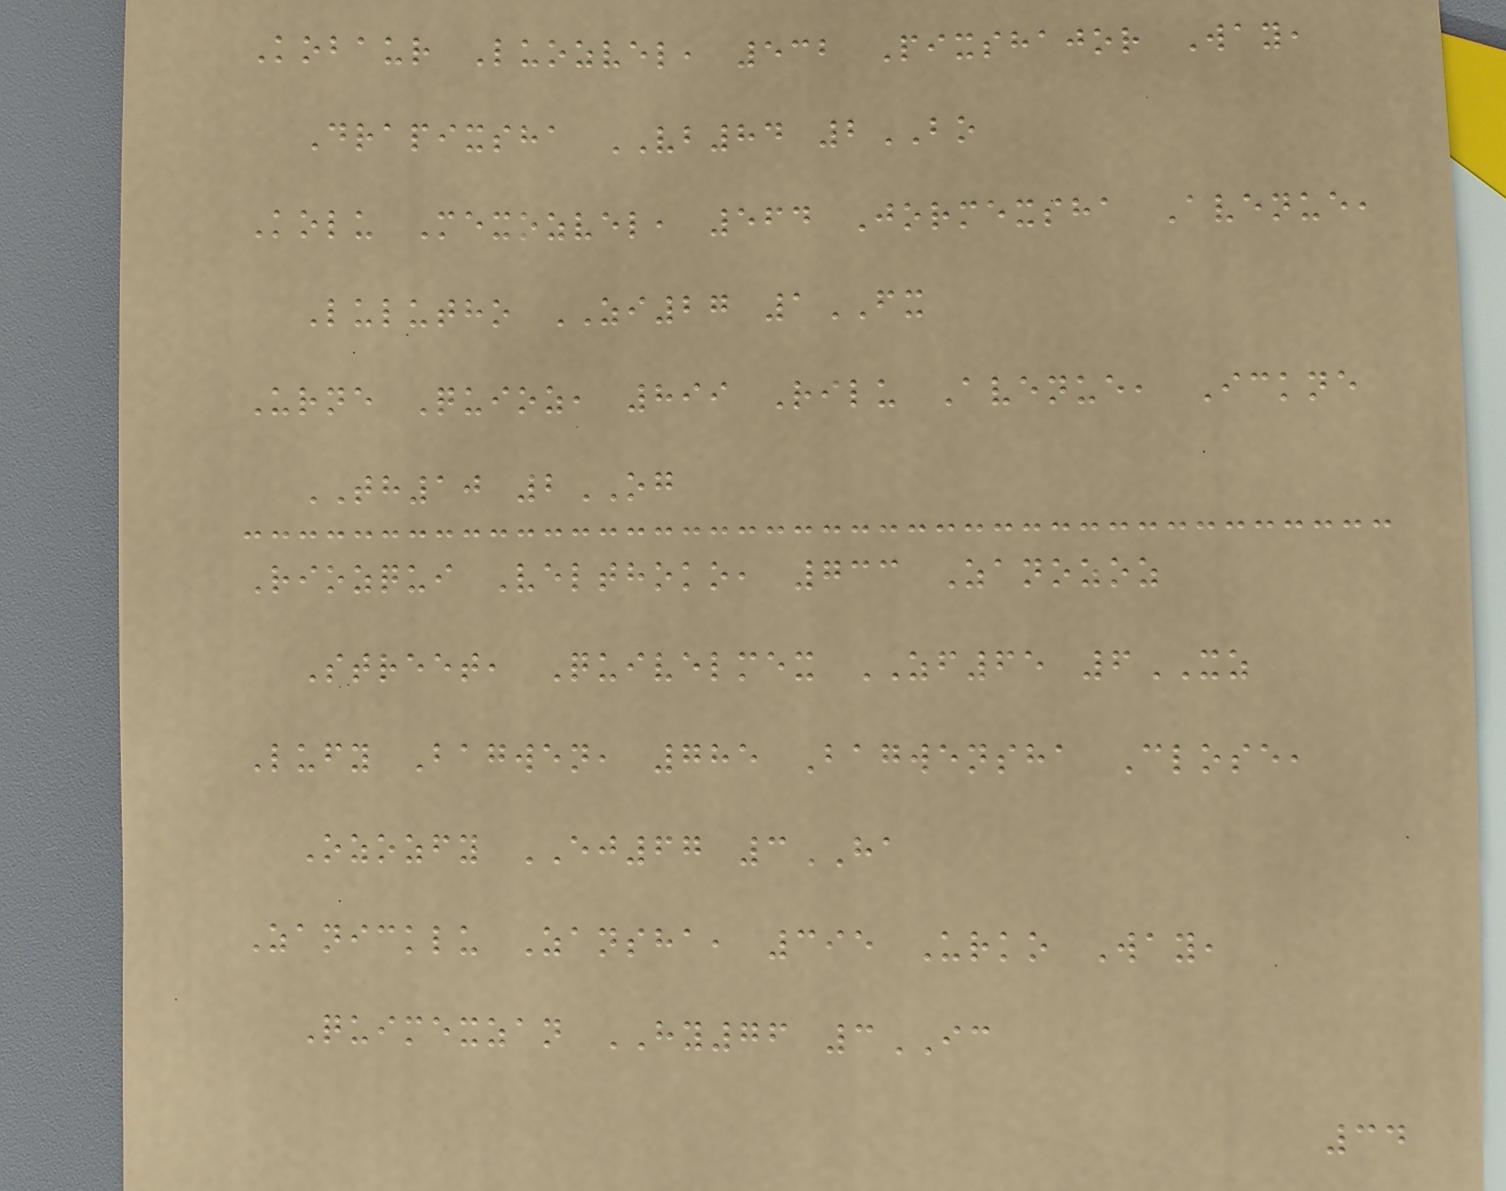Kobaur Luozvel, 532 Pixshajor Way,
Drapixsha VB84 2BO
Kolu Mexozvel, 564 Jormexsha Avenue,
Lulutho ZI27 1FX
Urne Quioz, 899 Rilu Avenue, Ickne
TH10 2OG
Riozqui Velthoko, 733 Zanozoz
Street, Quivelmex ZF65 6XZ
Lufy Bagwen, 785 Bagwensha Close,
Ozozfy EJ67 3HA
Zanicklu Zansha, 395 Urko Way,
Quimexzan HY76 3IC
34
